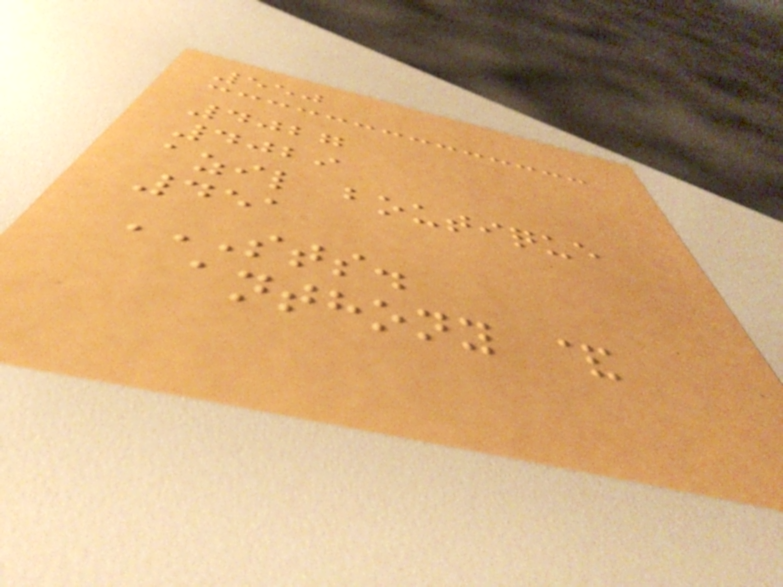550
4027
4029
azil boutique
451
STS.
ANTHONY &
